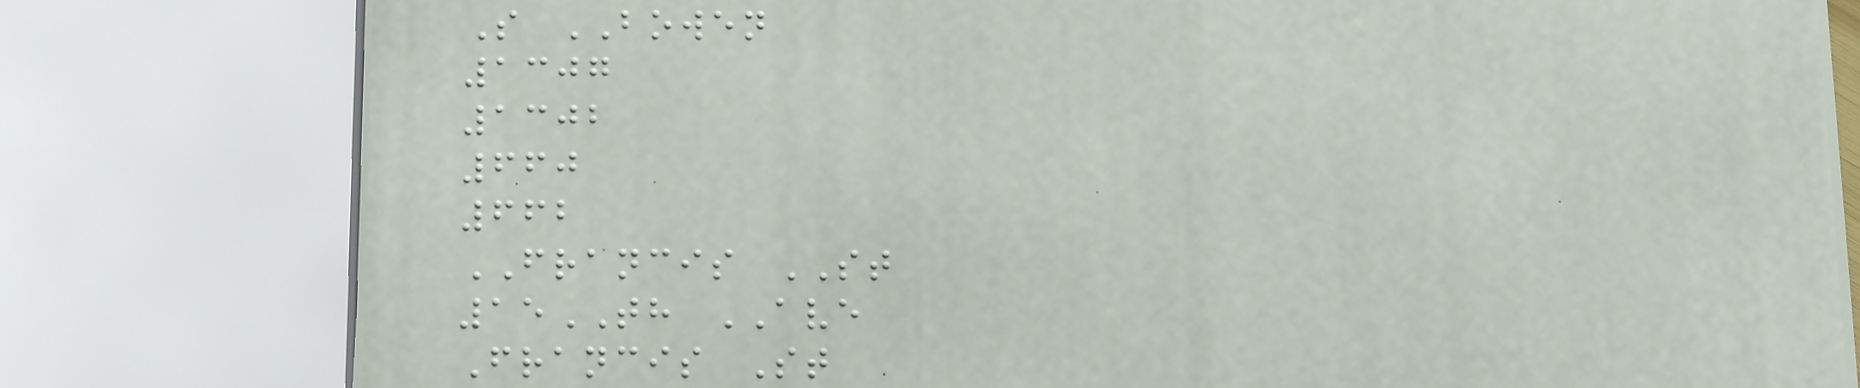S BOWEN
1307
1302
660
662
FRANCIS ST
15TH AVE
Francis St
